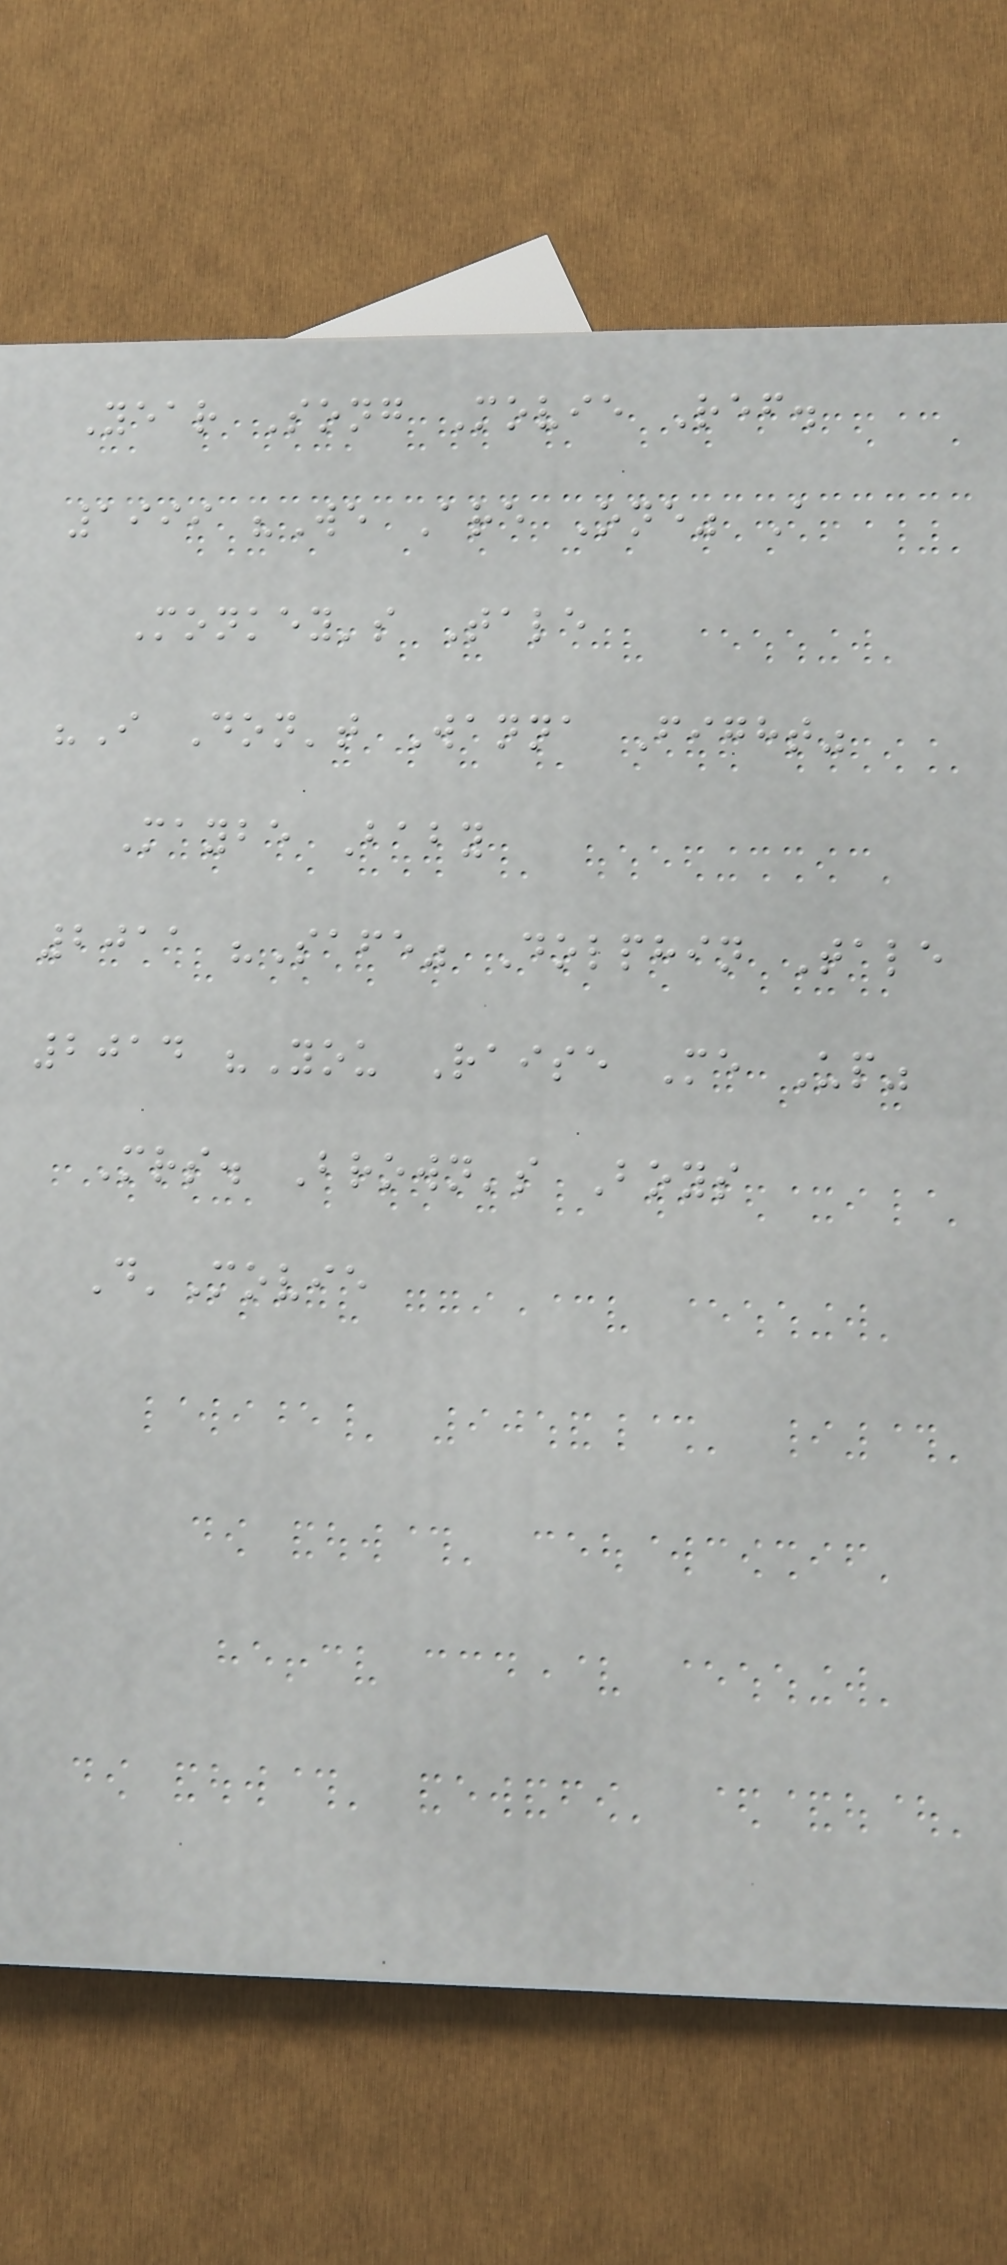Year Song Movie Ref.
1999 "We Are One" A
Monkey's Tale
"I Don't Wanna Fight"
Maybe Baby
2011 "Safe" Dolphin Tale
2014 "You Raise Me Up"
Mrs. Brown's Boys
D'Movie
